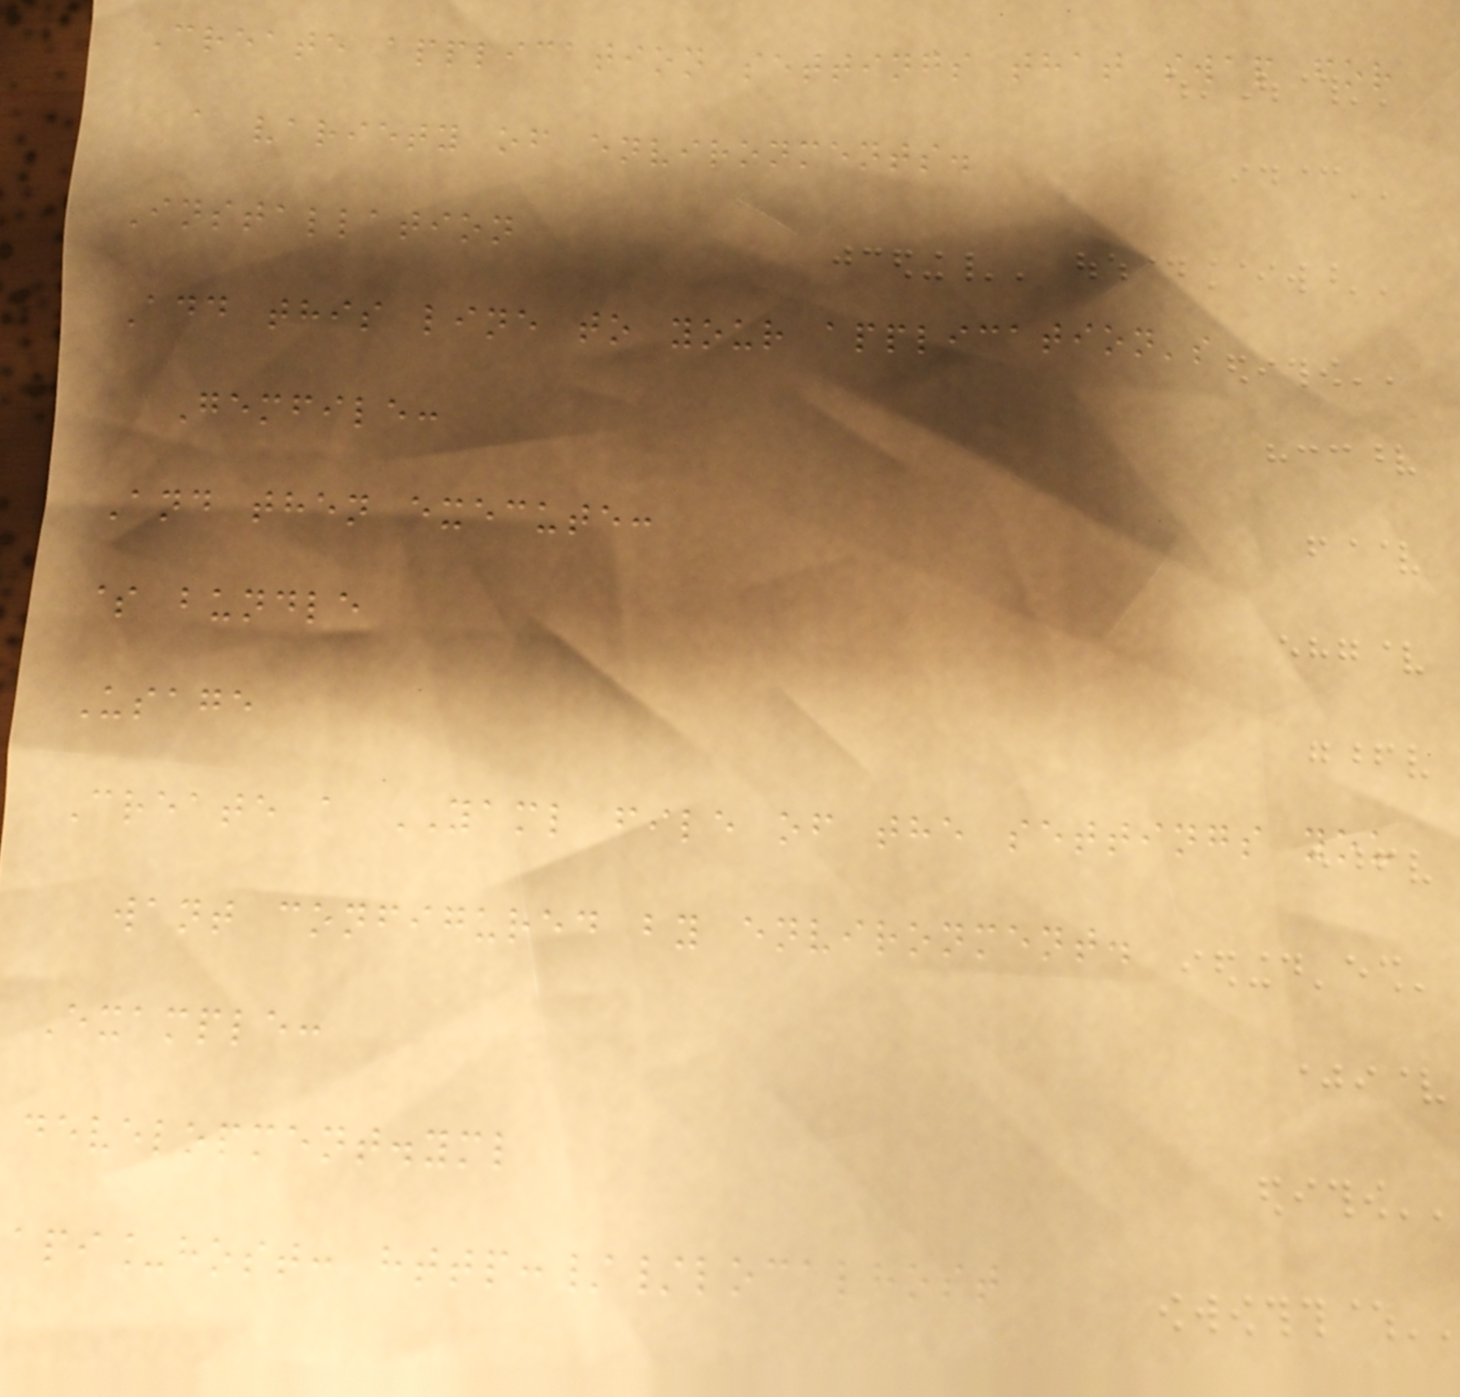Create application settings that swap for
a variety of environments.
Installation
Add this line to your application's
Gemfile:
And then execute:
$ bundle
Usage
Create a YAML file of the settings you
want configured by environment.
Example:
development.yml
api_host: http://localhost
